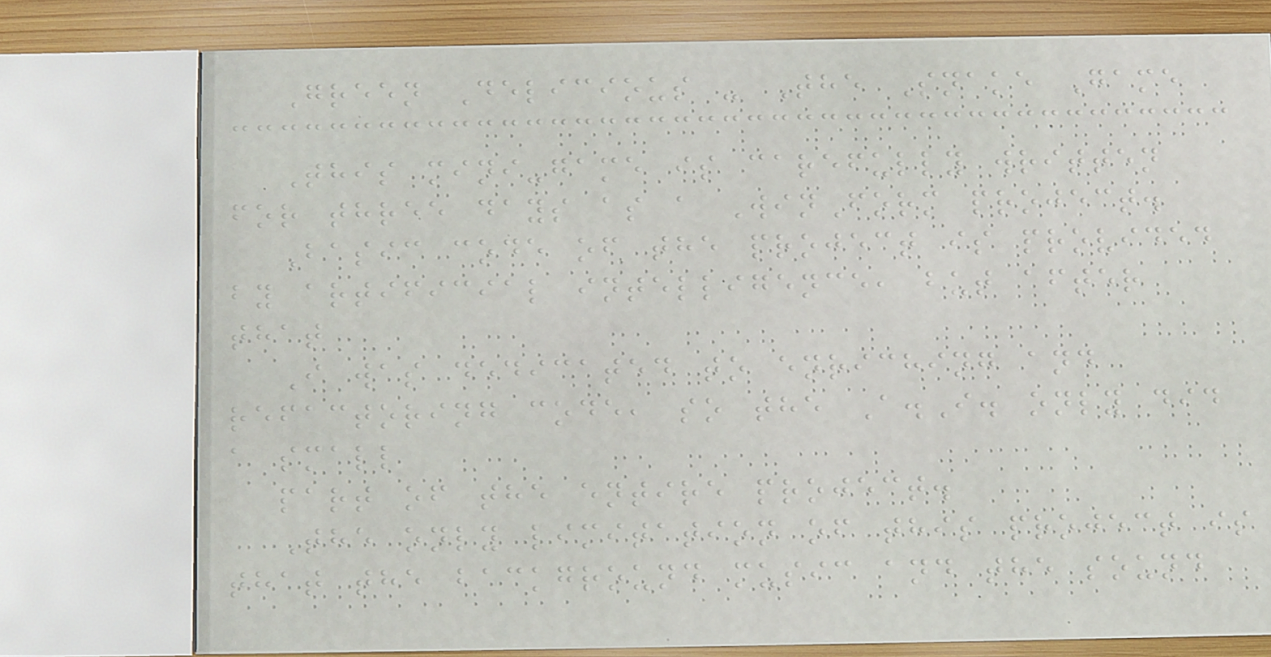Green Delicious - The Snake Game
This mini-game is carefully written
for three days as a WinForm project.
Basic code of the project is provided
by artificial intelligence, but after
that
I was dedicated to enriching and
refactoring code, so the A.I. only did
a small
part of the entire project.
The only limitation of this project is
that the background music and the sound
